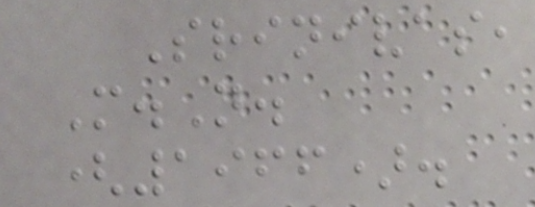Srinivas,
M.N.
(1966).
